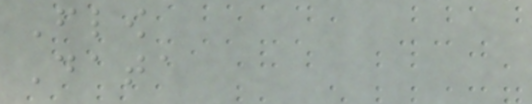Flow
Data
